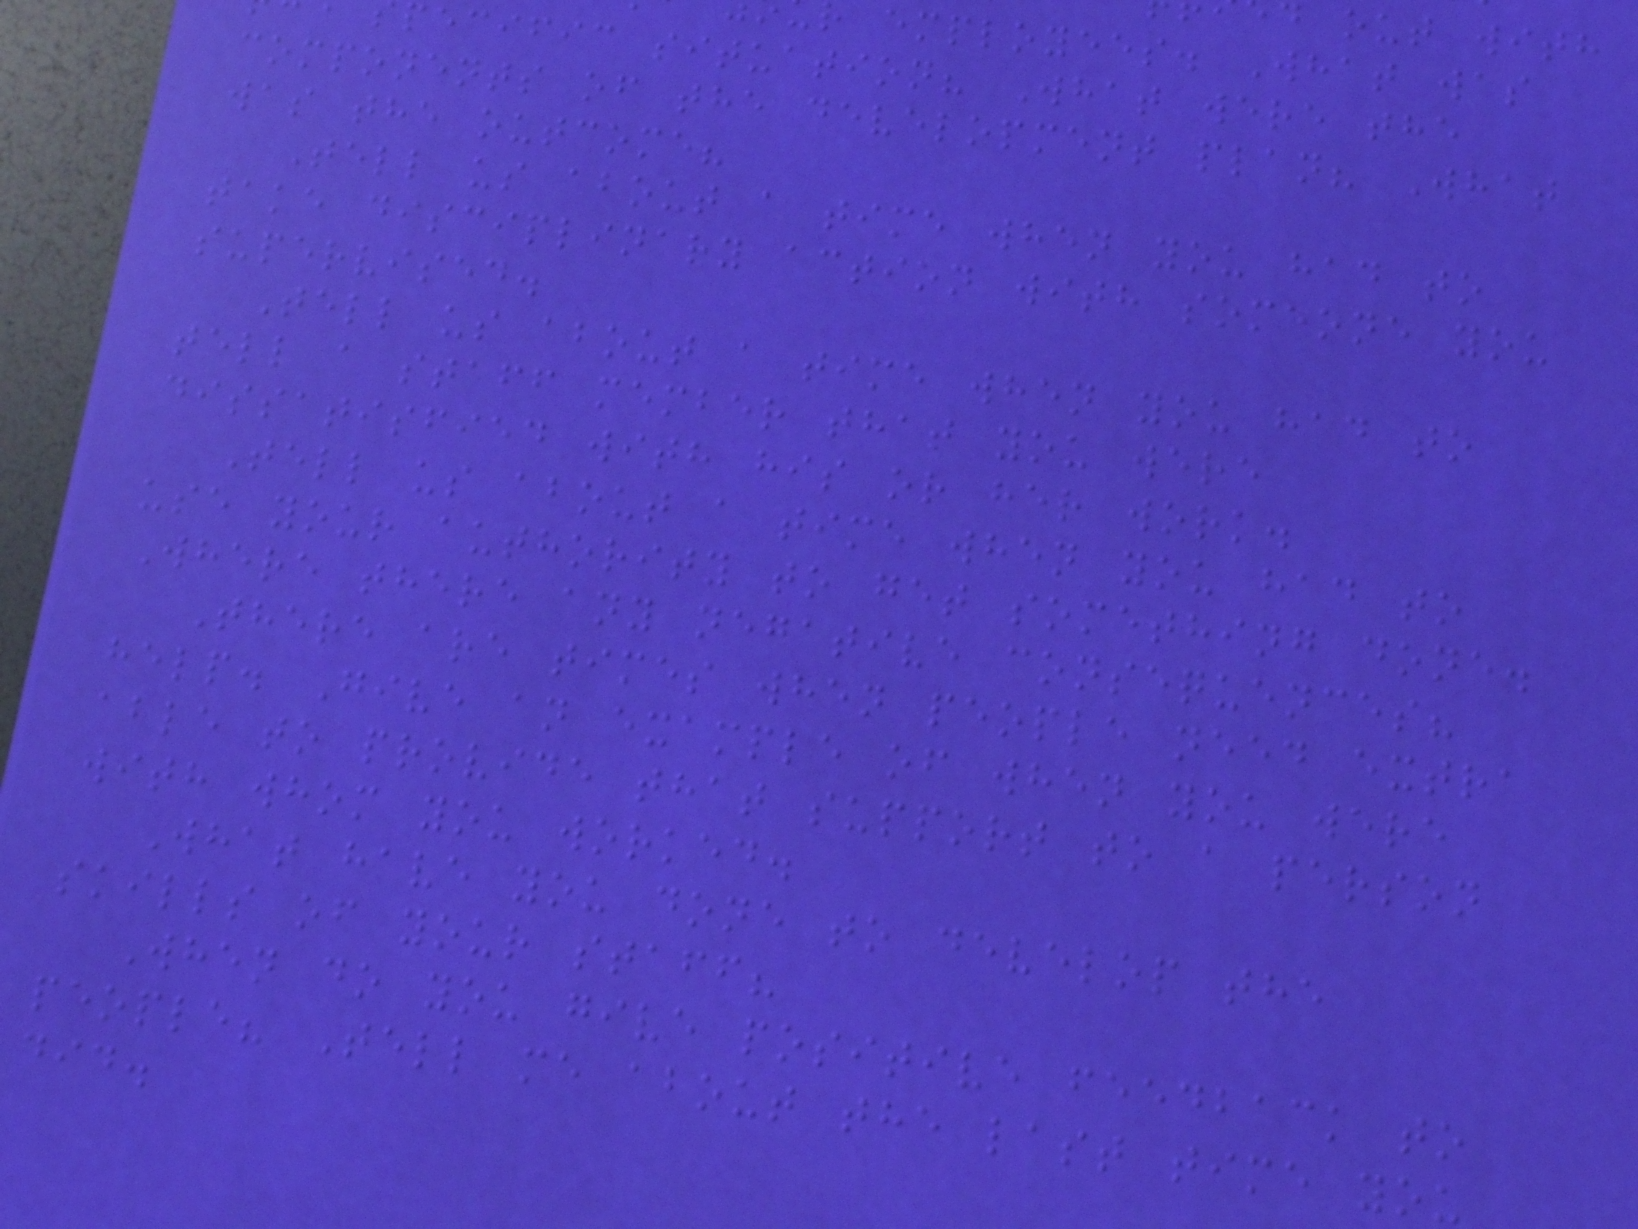employees. What was
pecific situation? What were the
components of the development plan? What
was the outcome?
Tell us about a time when you had to
take disciplinary action with someone you
supervised.
Tell us about a time when you had to
tell a staff member that you were
dissatisfied with his or her work.
Tell us about a time when you had to
use your authority to get something done.
Where there any negative consequences?
There are times when people need extra
help. Give an example of when you were
able to provide that support to a person
with whom you worked.
What have you done to develop the
skills of your staff?
When do you give positive feedback to
people? Tell me about the last time you
did.
